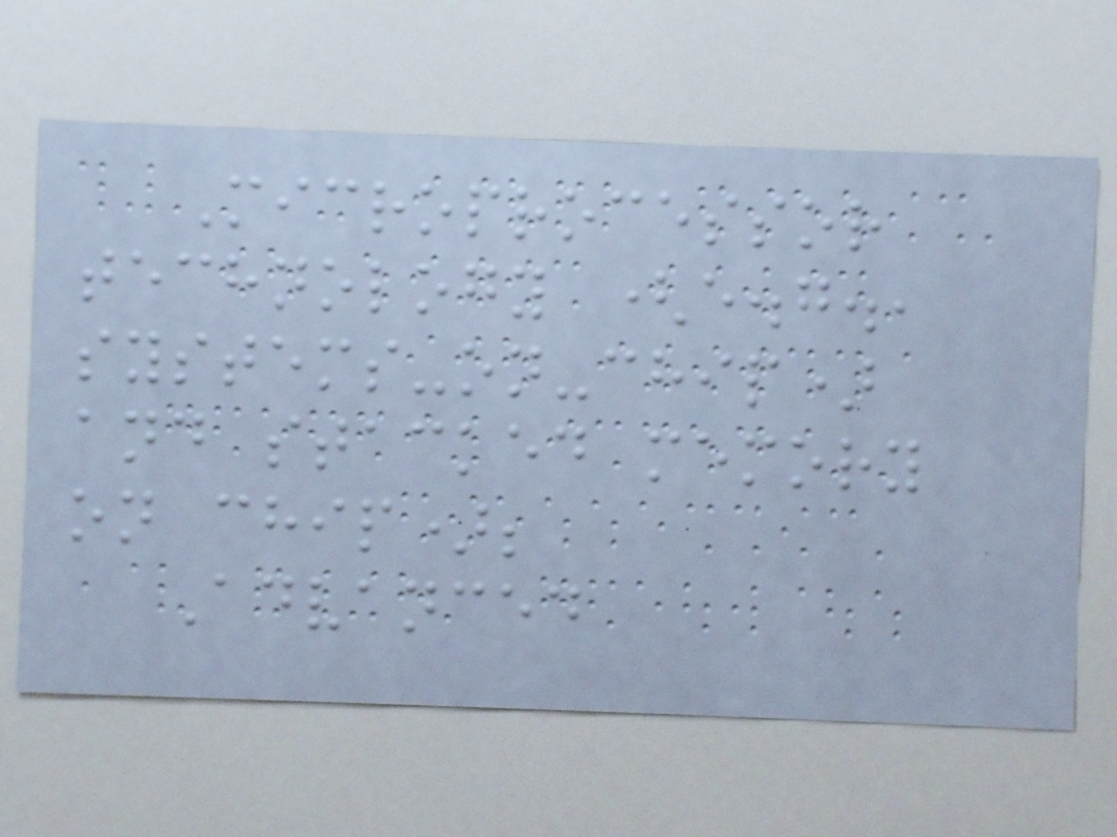Microprocessor
technology (e.g.,
systems-on-chip)
and stacked memory
on chip);
Advanced
